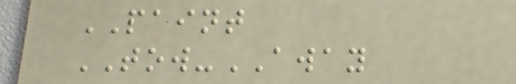PAINT
TOW-AWAY
